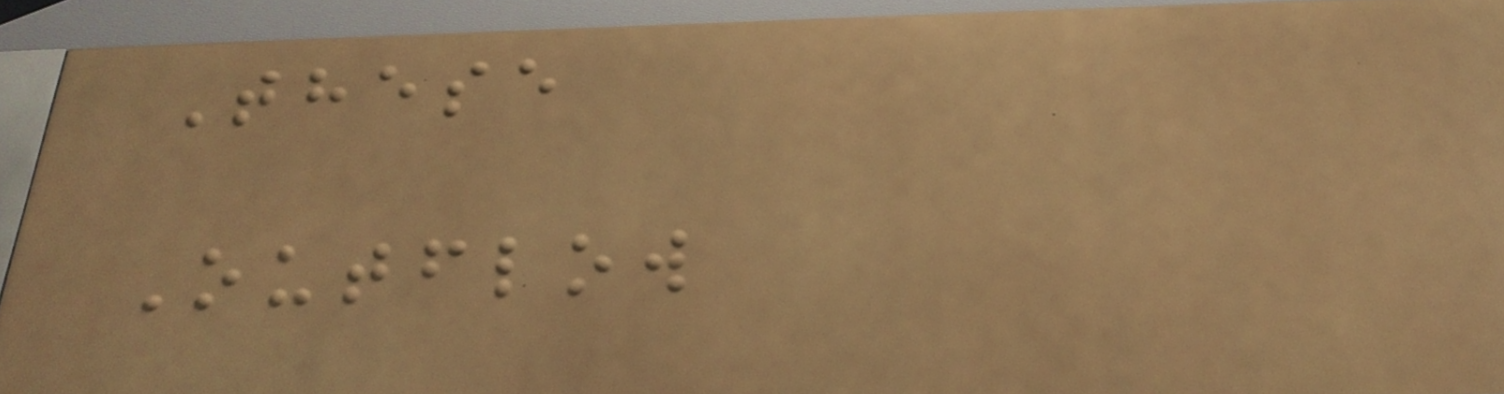These
Outflow
